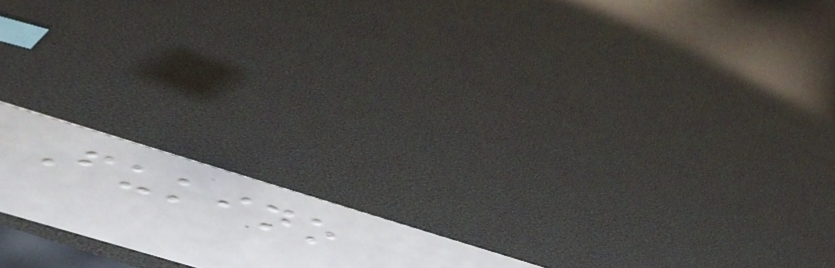Fukino
